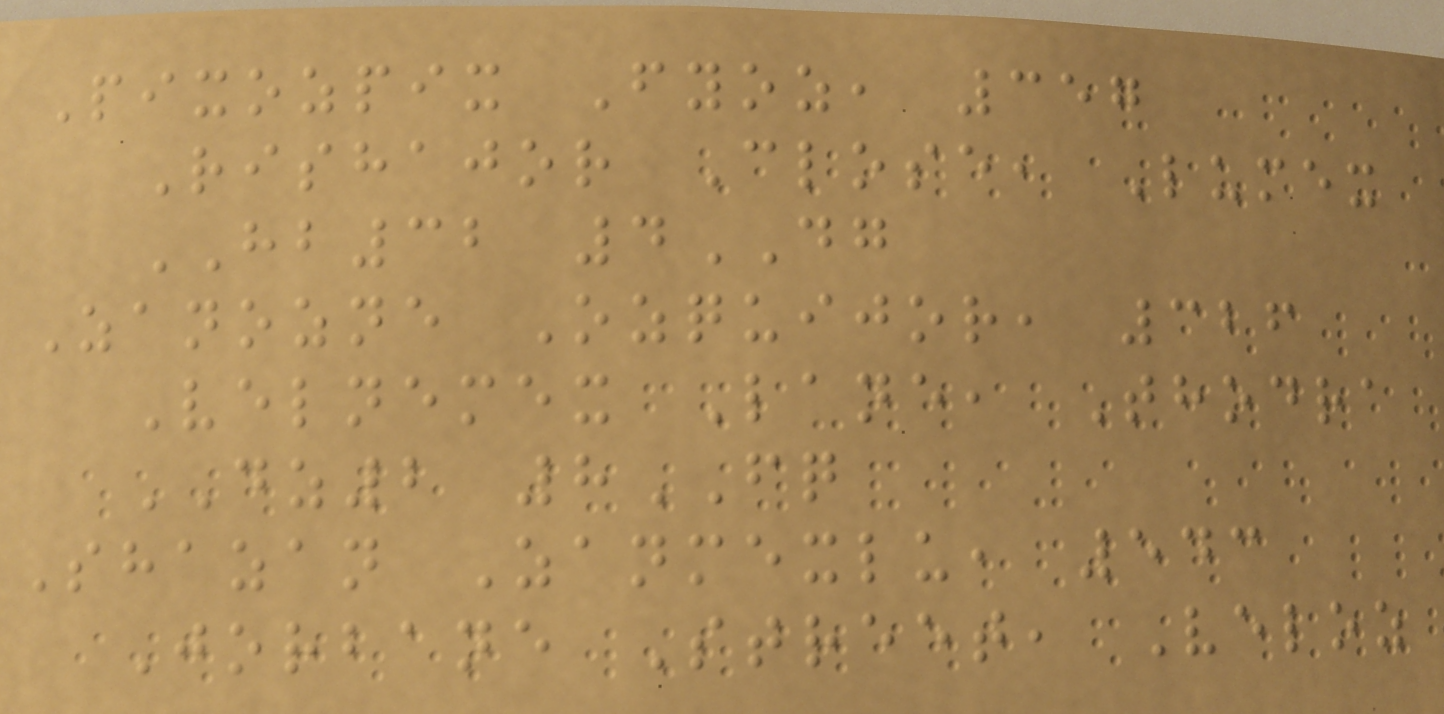Pixozpix Fyoz, 357
Rishajor Close, Lumex
HB32 4DG
Zanozne Ozquijor, 326
Velnemex Lane, Thodra
DZ2 8FQ
Shazan Zanmexlu, 543
Jorbane Street, Veloz
